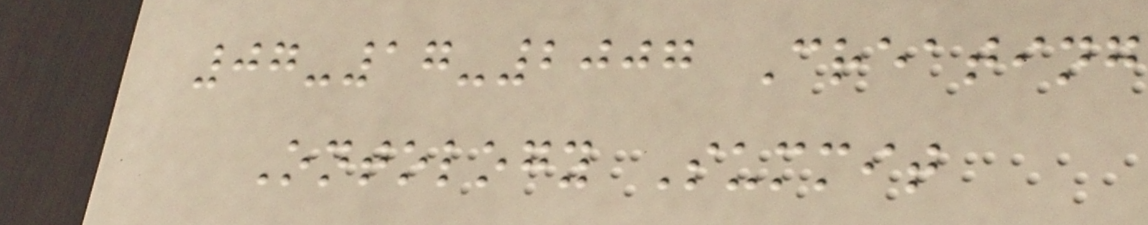07-17-2007 Creating
Ontology Summit
